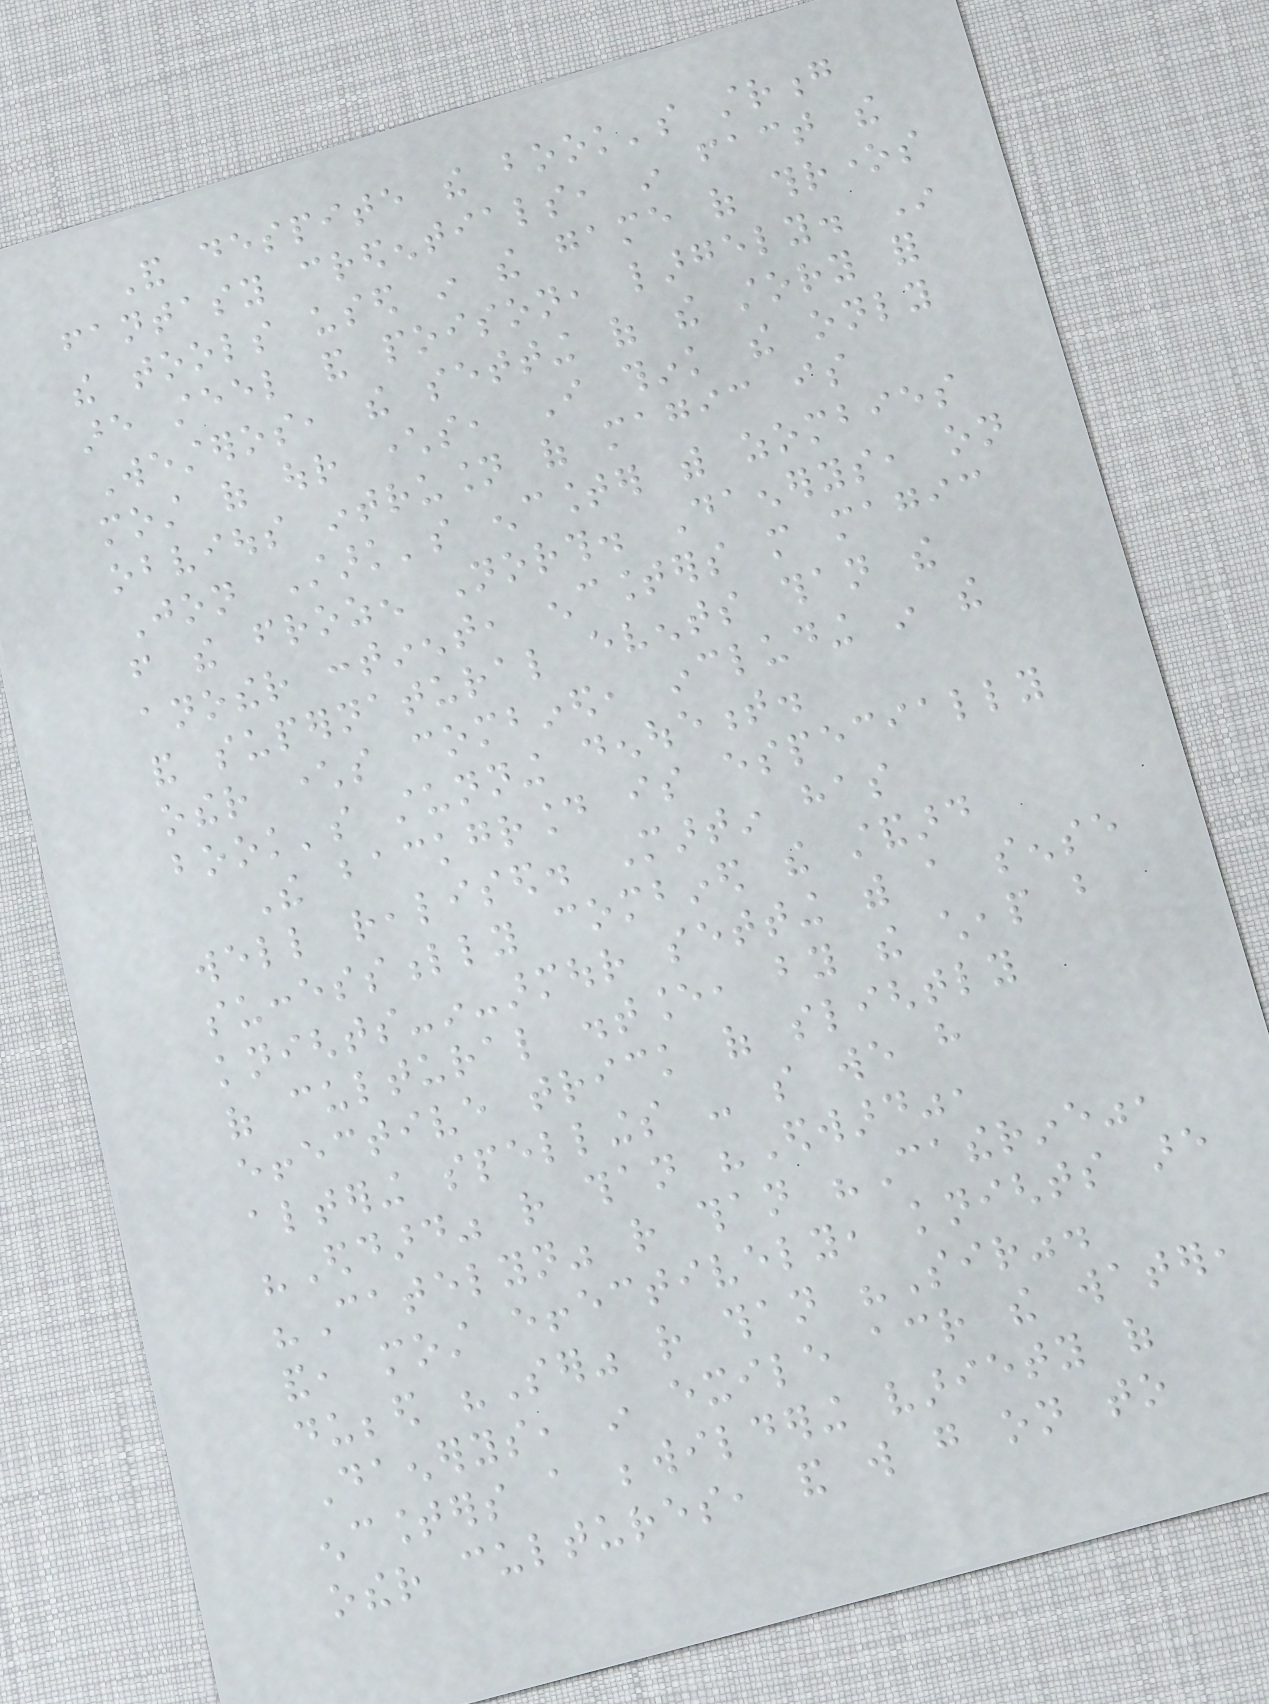And despite the book's strong
fantasy credentials, in fact the
the tools used in the game of thrones
are steel and poison, largely. In
Westeros, the setting of the story for
most of our characters, I think the only
obvious intrusion of magic is
Jon Stark's encounter with zombies
from the frozen North. Daenerys, on
another continent, encounters more magic
and supernatural events than the
other characters combined, including in the
book's stunning denouement.
The background is especially
well realised. Martin has
successfully combined the standard
knights-in-armour setting with a sense
of cultural distance, by the cheap but
effective trick of slightly
altering spellings - so we have
"Eddard" rather than "Edward",
"Catelyn" rather than "Catherine",
and, most effectively, knights are
dubbed "Ser" rather than "Sir".
Daenerys, in exile across the water,
encounters a bewildering variety of
other cultures, and will go on to
